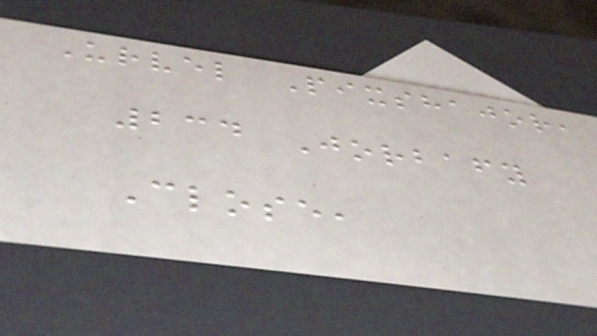Urvel Pixshajor,
234 Jorbafy
Close,
